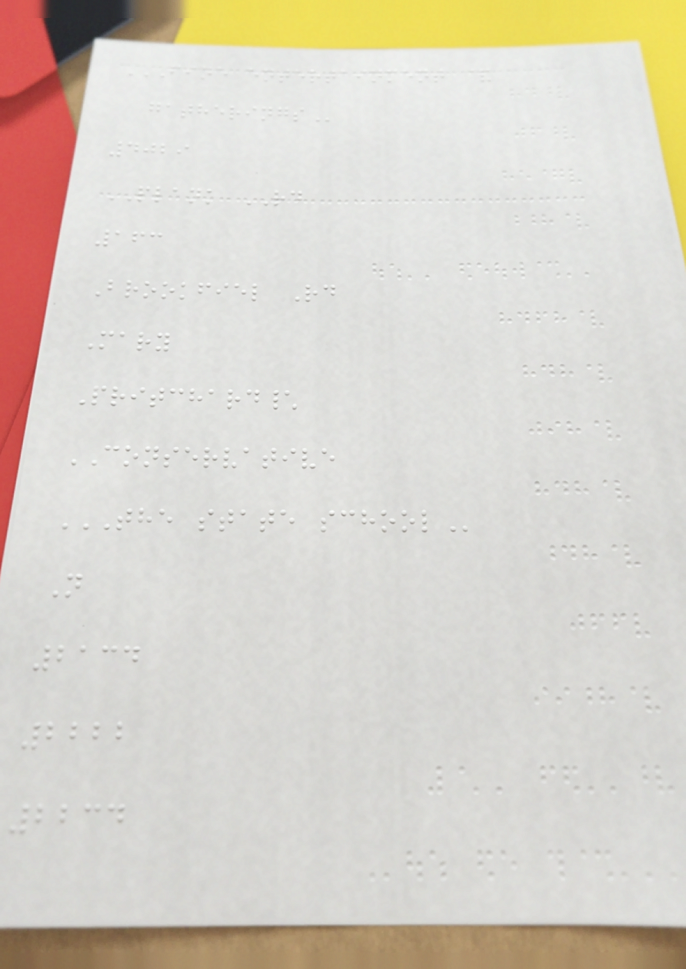FINE ENTERTAINMENT &
GATHERINGS
4029
PLANK RD
163
Brookfiel Rd
Mary
Pritchard\
CONSERVATIVE
THE STATE SCHOOL
N
2134
2222
2234
